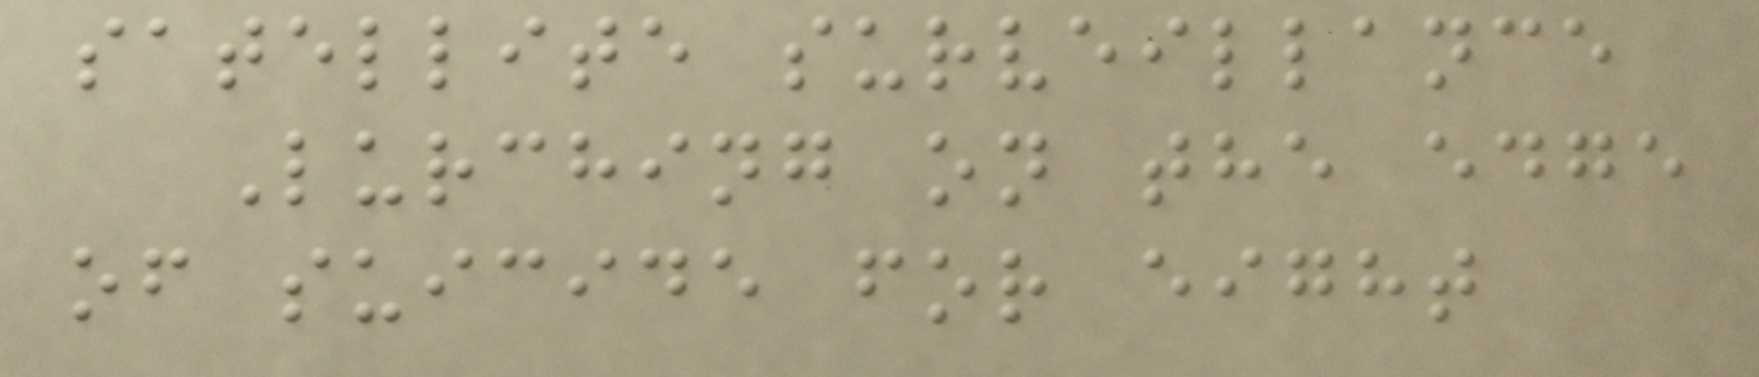satellite surveillance
Lurching on the edge
of suicide for eight
